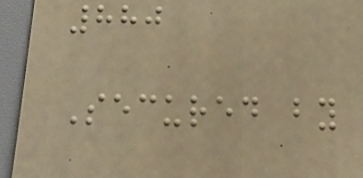880
Secured by
